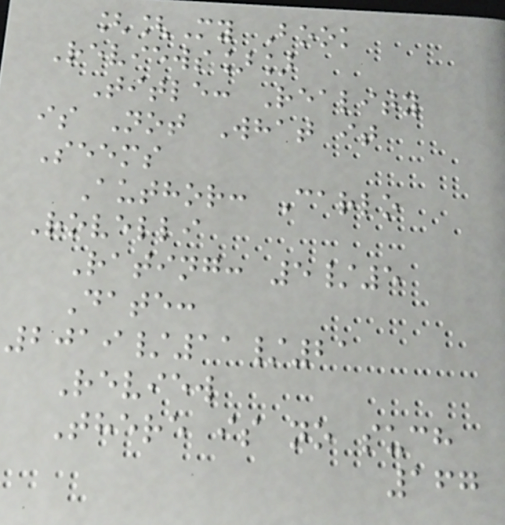[[My Book
Reviews]]
Title: Reality
is Not What it
Seems
Author: Carlo
Rovelli
Rating: 5/5
Date:
2019/11/21
Review
There is no such
167
